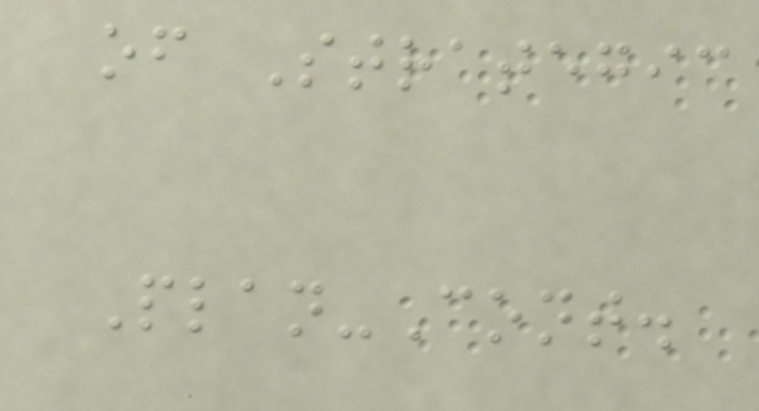of Strategic
Plan-Cont.
